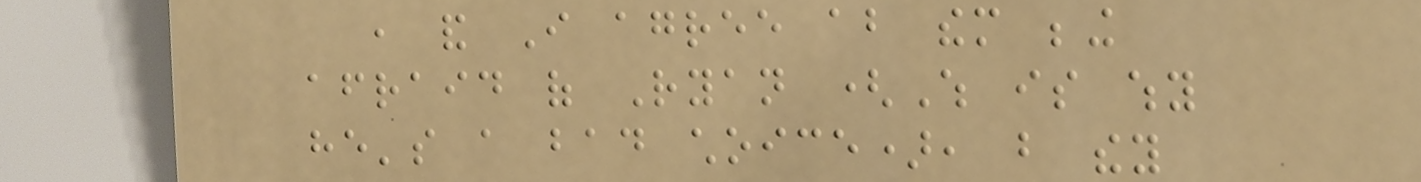, and I agree about them being
afraid of Ryan (Which is why
he's a bad choice), but they
